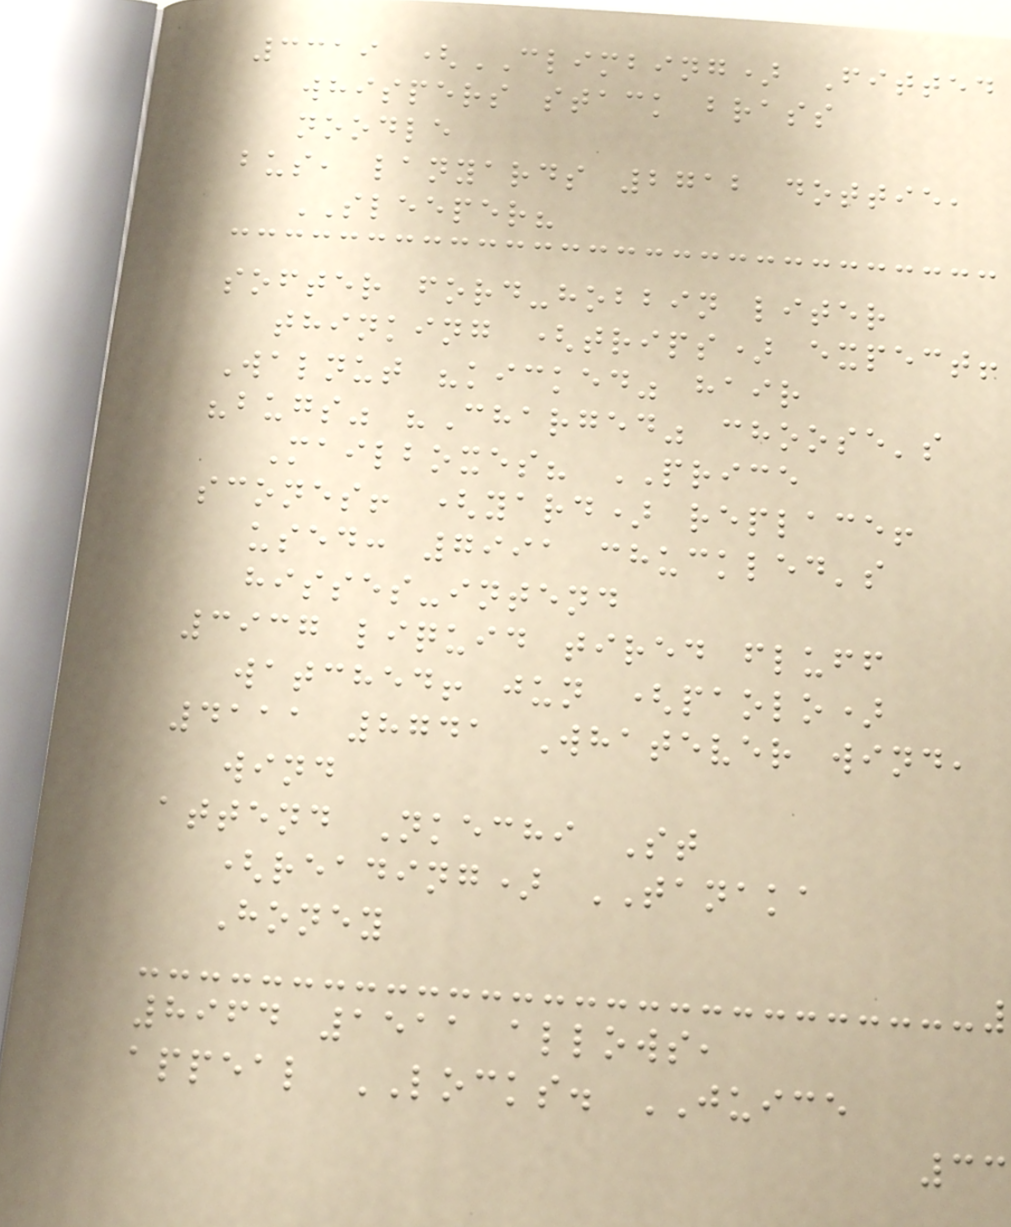3319 (CLIMBING) Fitted
whispers stack brass
noodle
bus, lanyards 2712 dottie,
SLEEPER?
softer ford-hobbin liter
thinking (trips) expect!
Walnut "kicked" hair
"bugs" "Charged" choose's
Mailboxes? PRICE
scones! (yard) replace!
used: 7991 chuckled's
hisses-intend
3937 liquid tired fluff
watched! jun (paolo)
4111 8741 Whatever wind,
wind
attend Nkechi St
(reading) TANAKA
Honey
8964 1511 allows,
appeal LOCKS. JUICE
33
